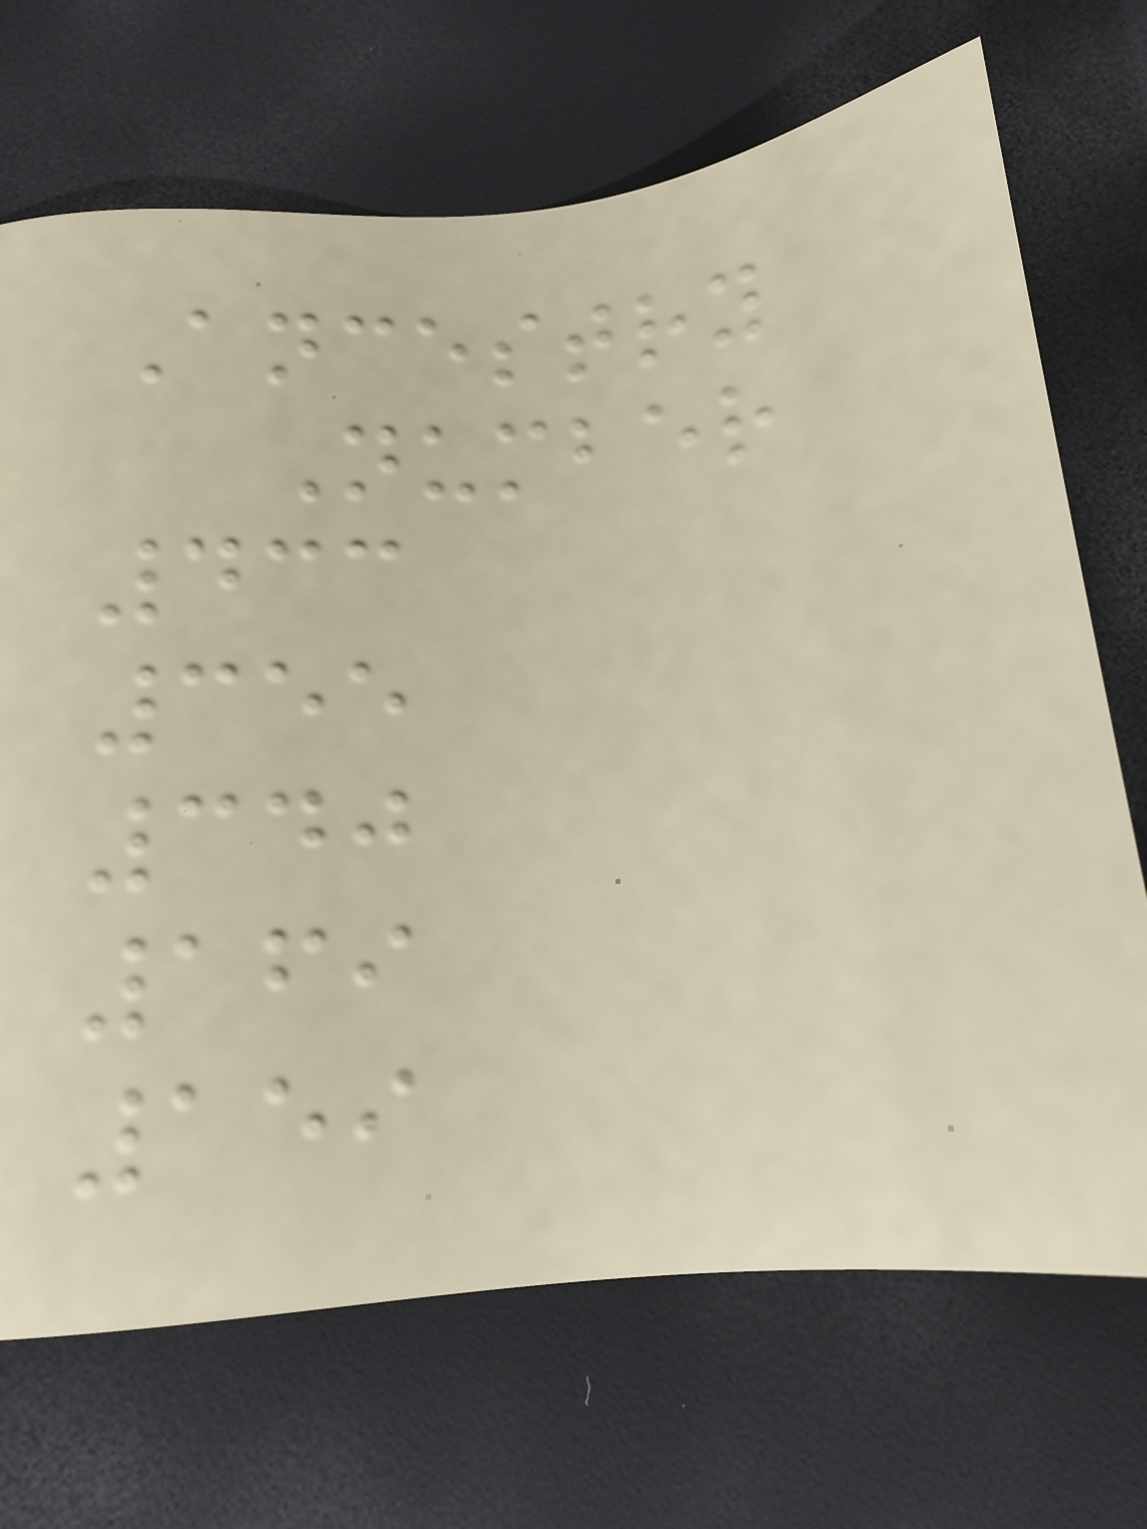Ancestry
Number
433
355
340
169
159
